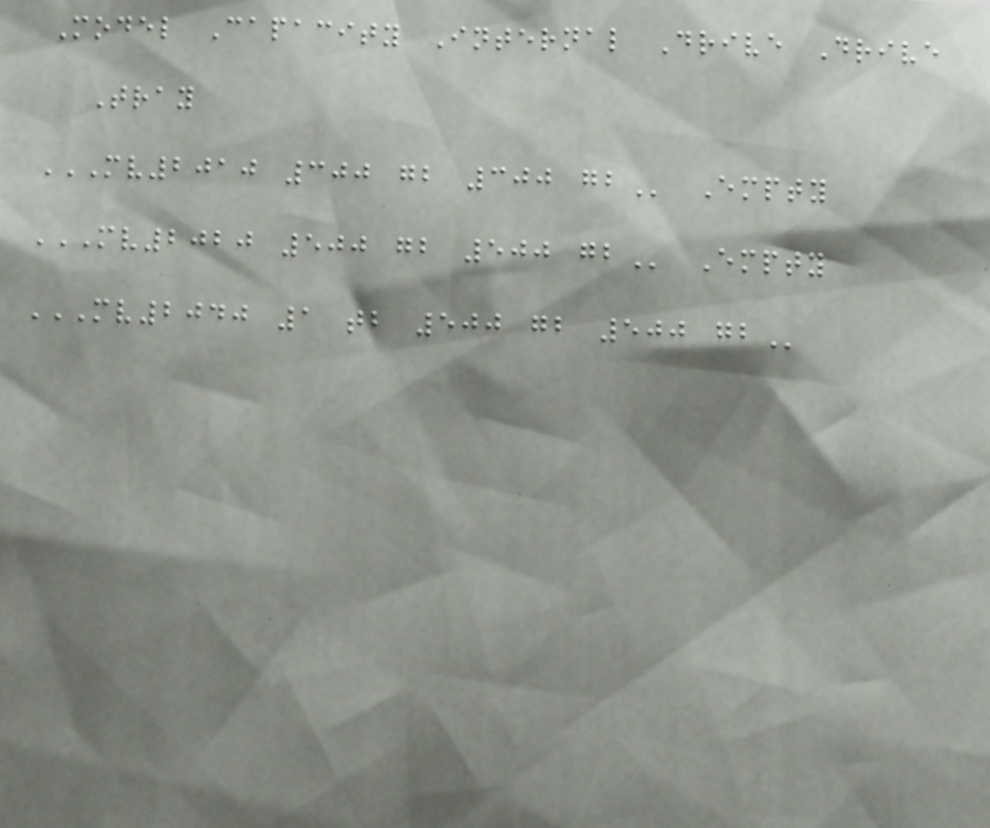Model Capacity Internal Drive Drive
Tray
MV2010 300 GB 300 GB Empty
MV2020 500 GB 500 GB Empty
MV2040 1 TB 500 GB 500 GB
